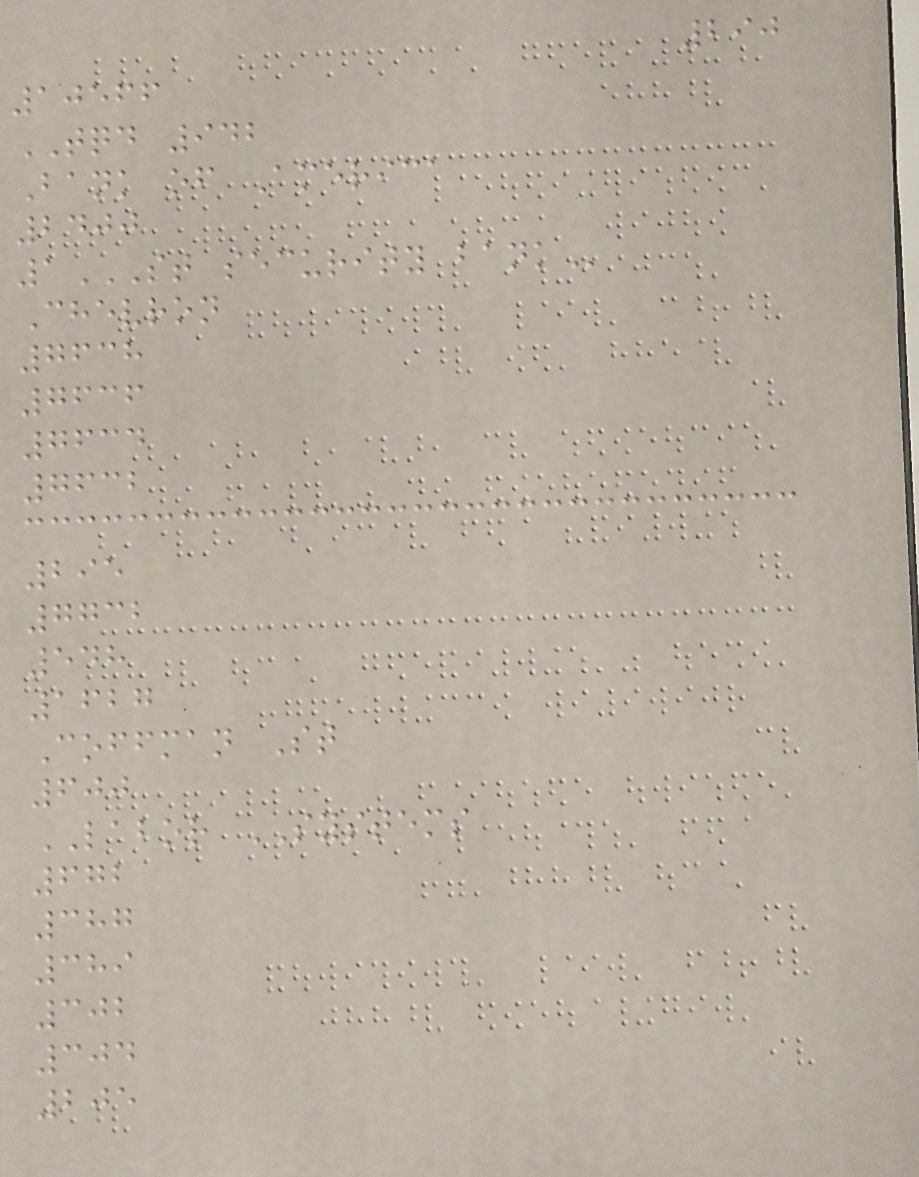290
10566
TQD 942
Bank of America
2400
1ST SECURITY BANK
Chevron
7638
7636
7634
7632
295
7732
548
1627
Coffman St
600
LABOR SYSTEMS
672
387
389
302
304
205
